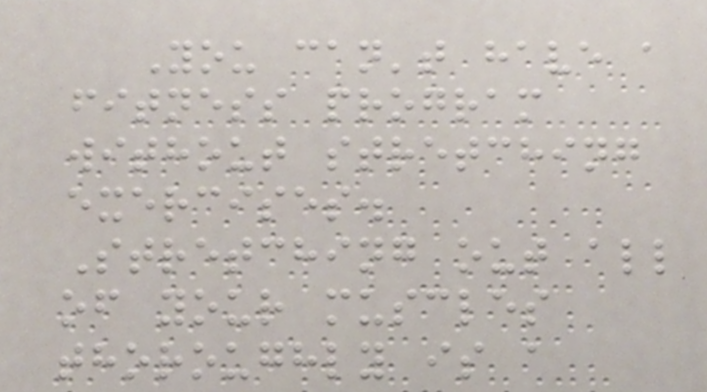You can't have a
fitness program
without stretching
exercises.
Stretching out all
of your muscles
thoroughly is a
